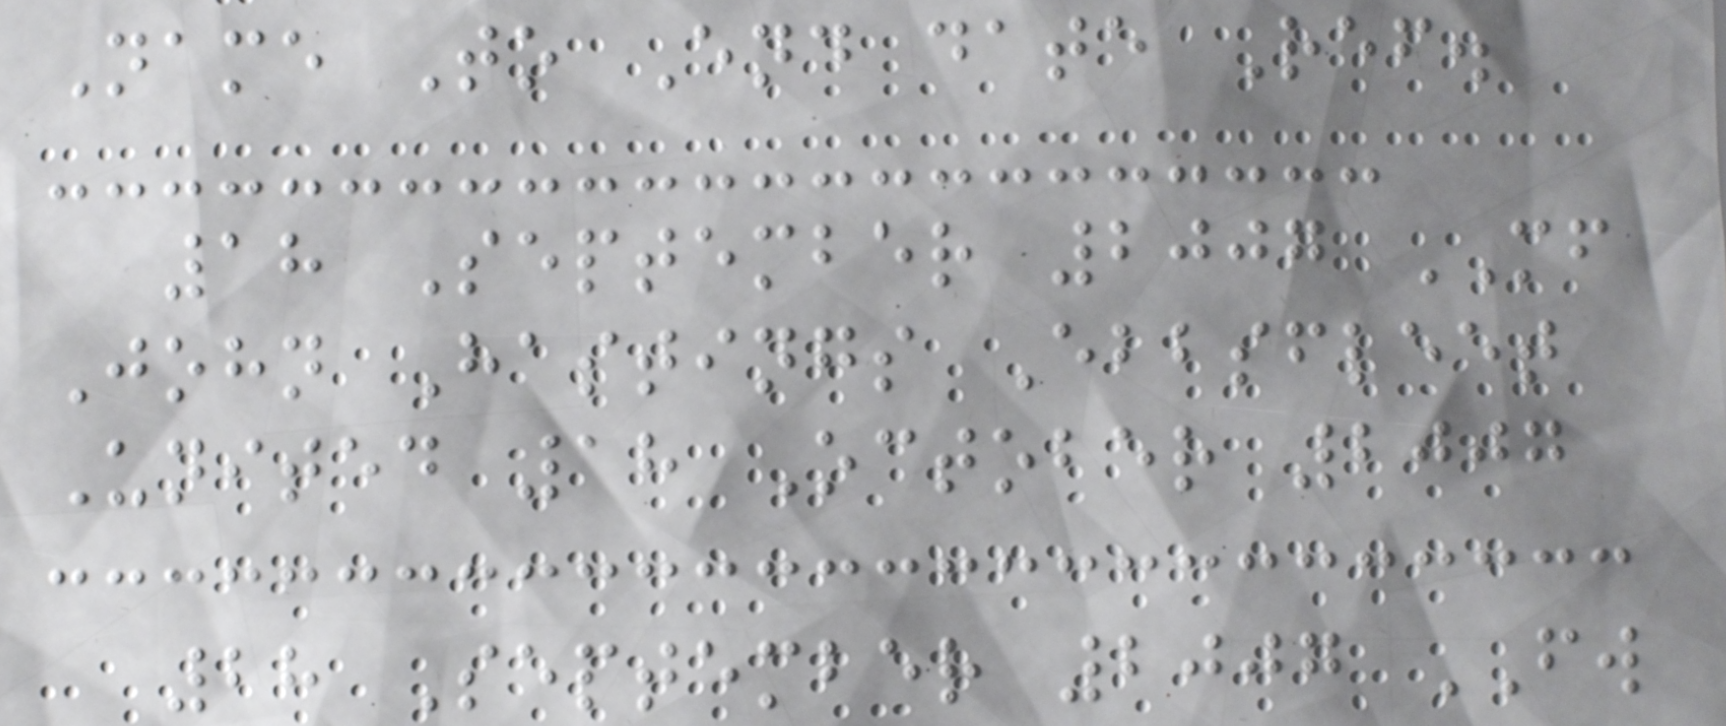Name To End date Ref.
18 September 2007 MF
John Hastings Ebbsfleet
United 18 October 2007
28 September 2007 FW
